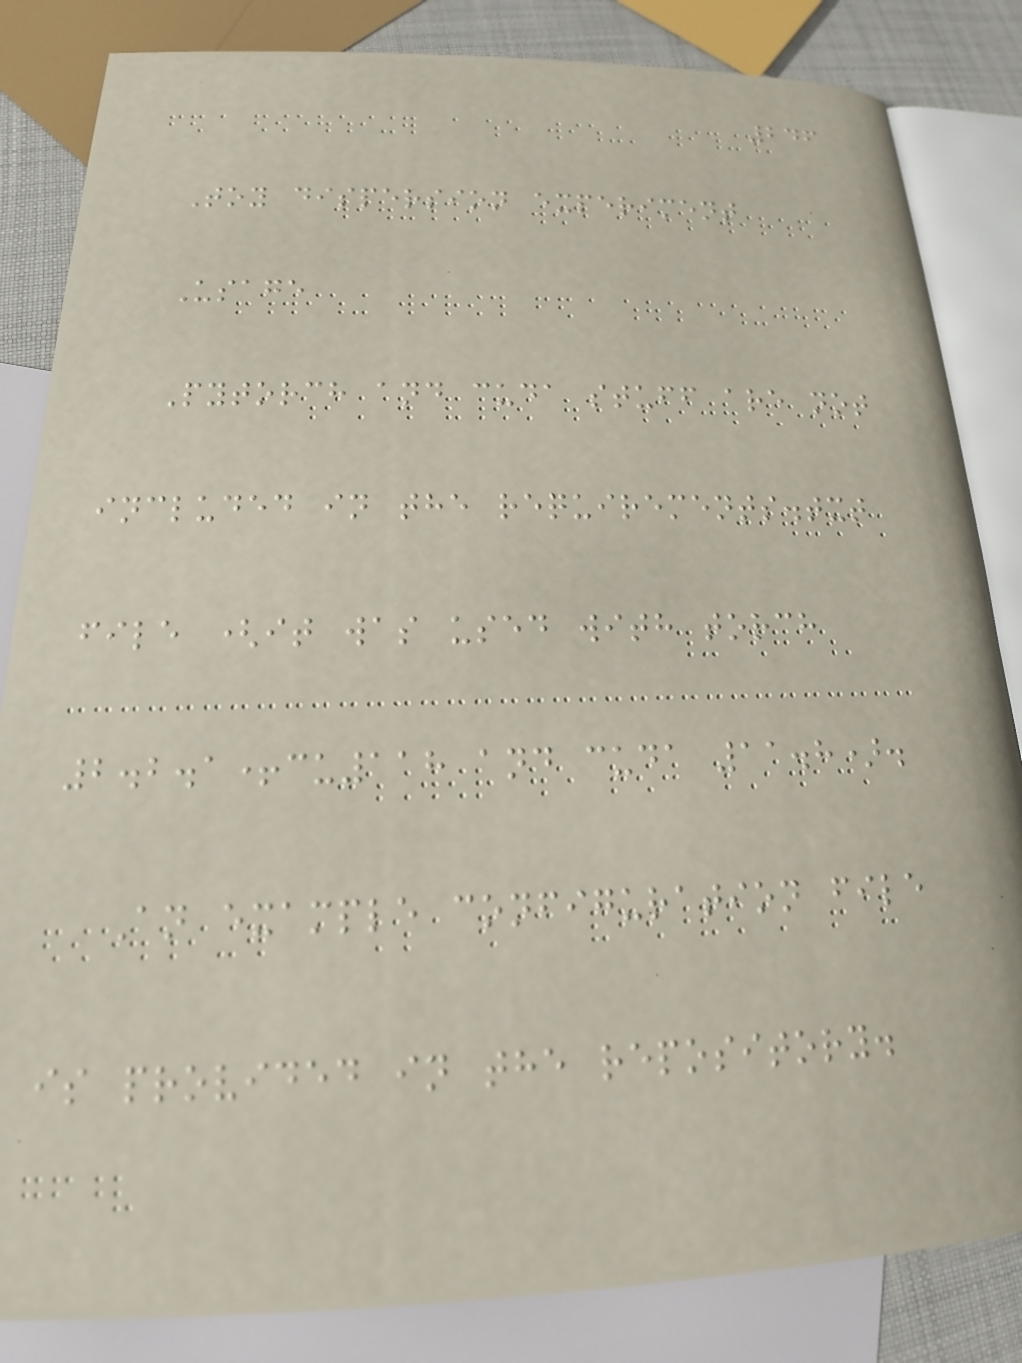246
Toy dispersion experiment
Usage
Pytorch and cuda stuff are not
included in the requirements.txt
file (it was used with torch
2.2.1+cu118 and cuda 11.8).
An example configuration file
is provided in the repository.
